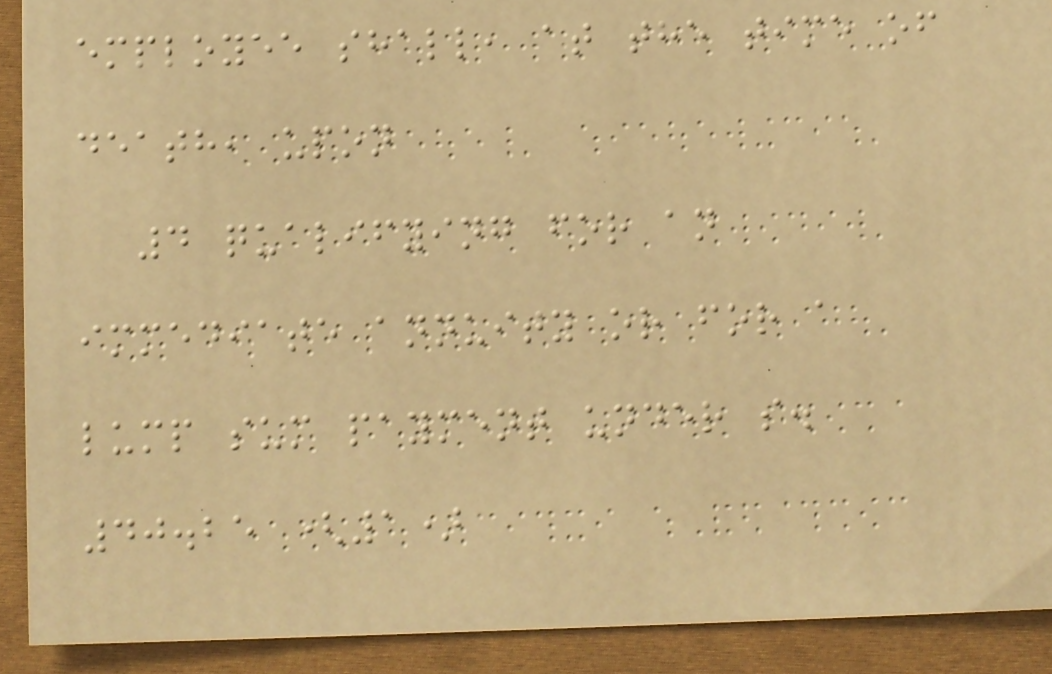employee shall, at the time of
death, upon
4 qualifying for an
immediate annuity or for a
lump sum payment under s.
40.25 (1)
